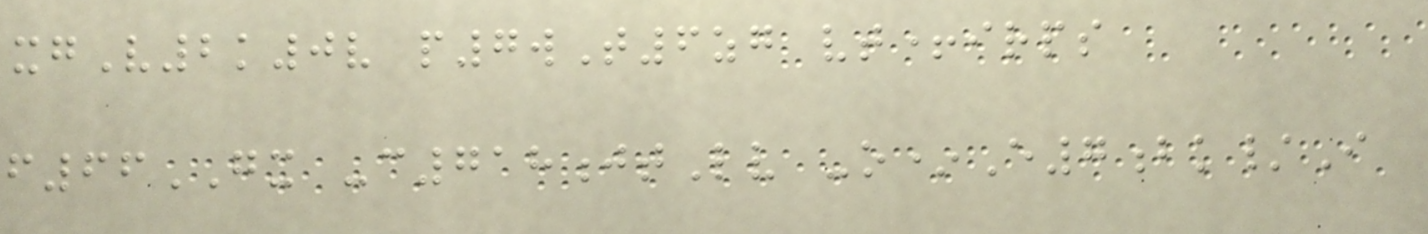xgV2k0v p7wT6zg vt+irps
f66GX -c718jtLv -o*E7bk/I
